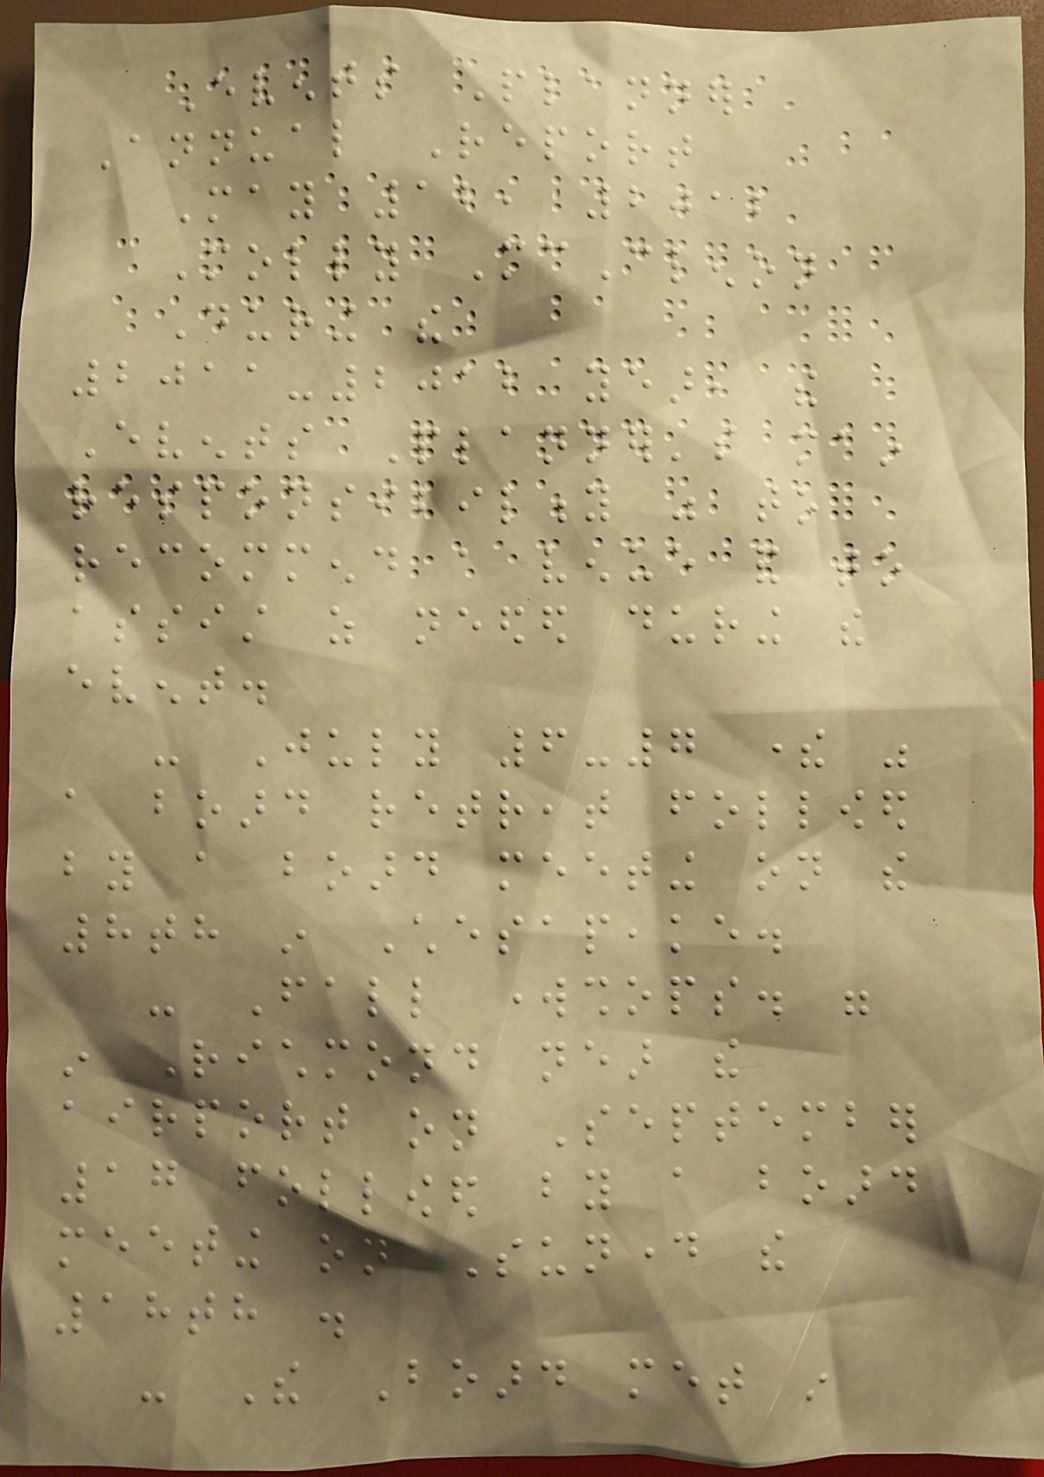Events Planner
Annual Report
May 12, 2012
Molly McClenon
During the
2011-2012 year, the
Events Planner's main
responsibility was to
recommend a venue and to
assist as needed during the
event.
- July 6-7 there was
a board retreat followed
by a board meeting on the
8th in Chesapeake.
- Fall workshops. were
in Richmond near the
airport on September
17 followed by a board
meeting on Sunday the
18th .
- The Board met in
